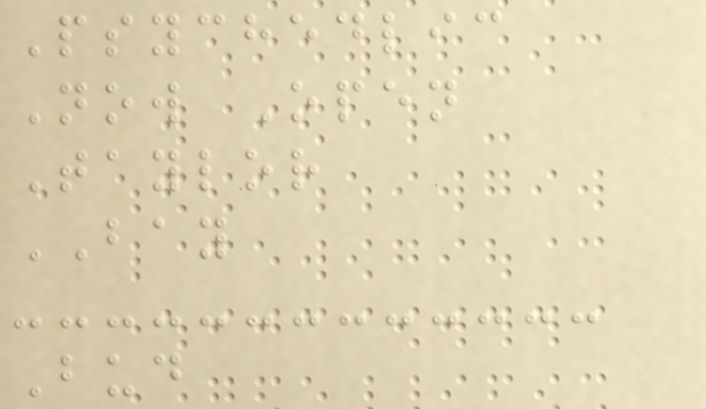Psychedlic
Now Open
Taylor
BAY
Bud
